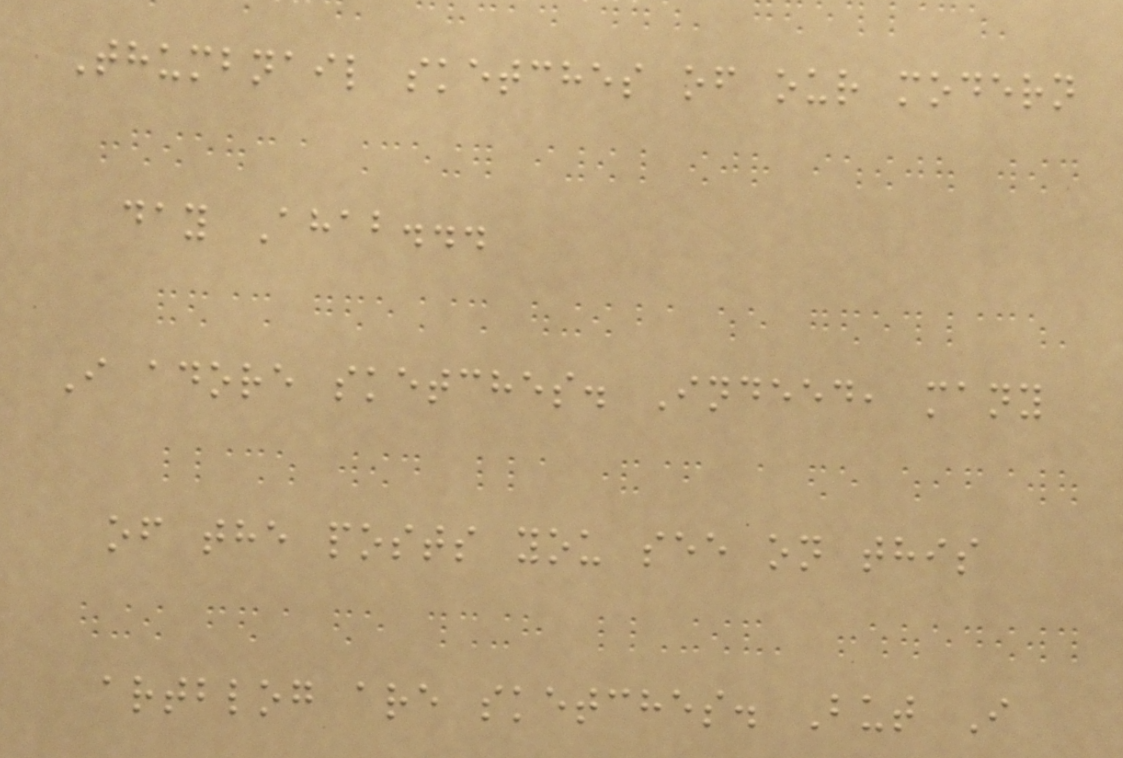Thumbnail sketches of our modern
day Ahab...
I adore sketches. Indeed, many
of the posts you see on this
artblog are sketches. But I
